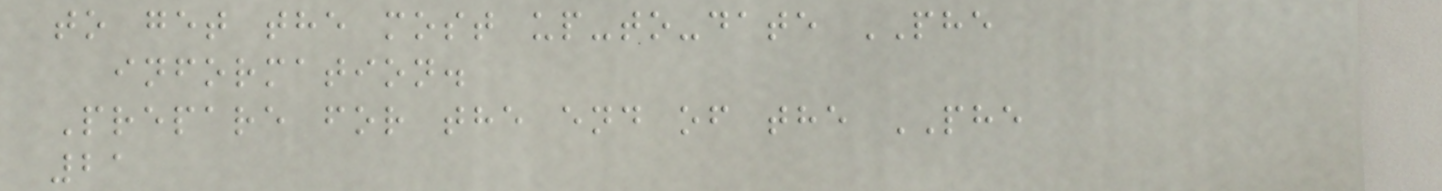to get the most up-to-date PHE
information.
Prepare for the end of the PHE
21
